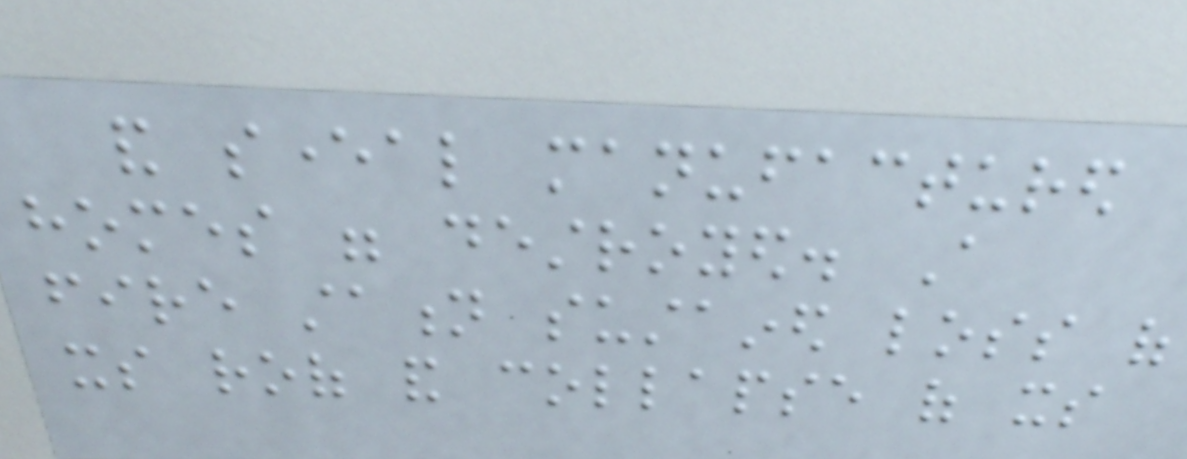and several manufactured
homes were destroyed. A
fire station sustained loss of
its roof and collapse of its
